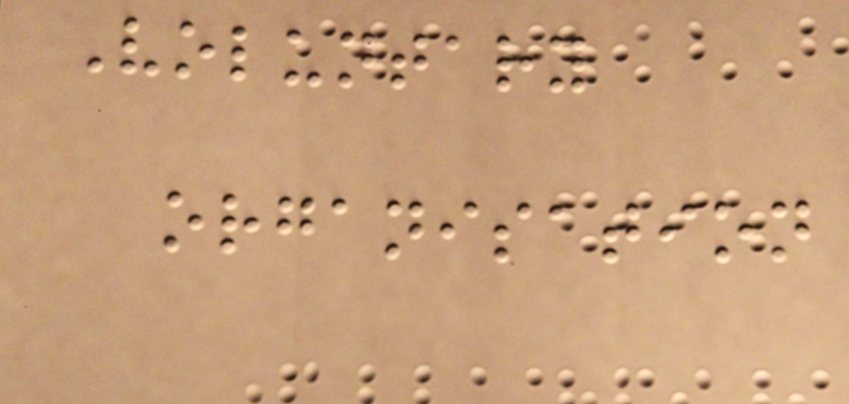Voluntary
organisation
